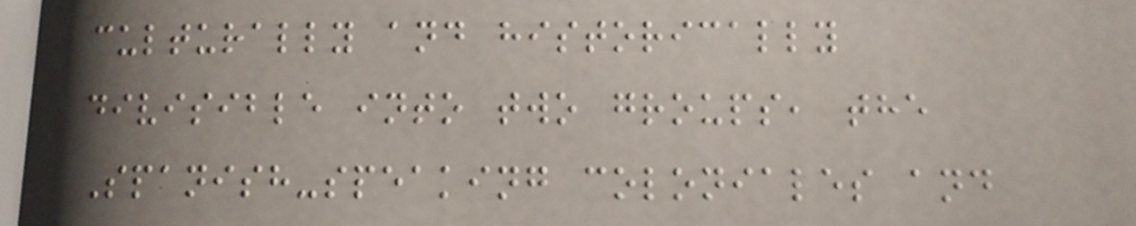culturally and historically
divisible into two groups, the
Spanish-speaking coloniales and
